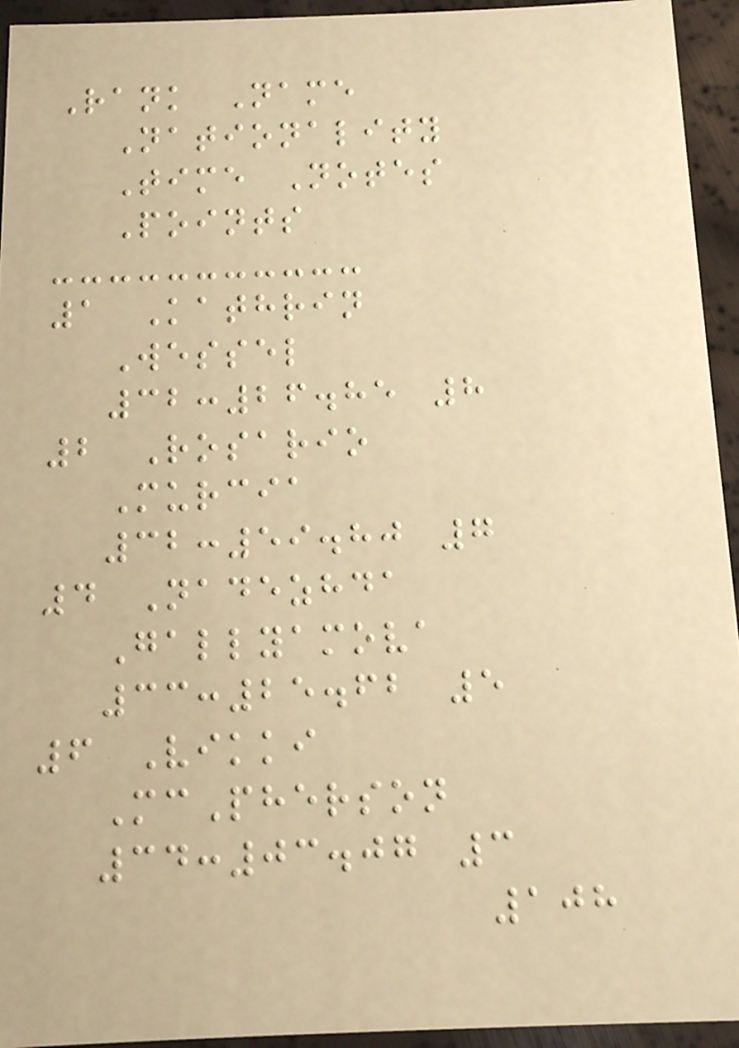Rank Name
Nationality
Time Notes
Points
1 Kathrin
Wessel
32:26.85 8
2 Rosario
Murcia
32:59.80 7
4 Nadezhda
Gallyamova
33:25.62 5
6 Vikki
McPherson
34:03.07 3
108
